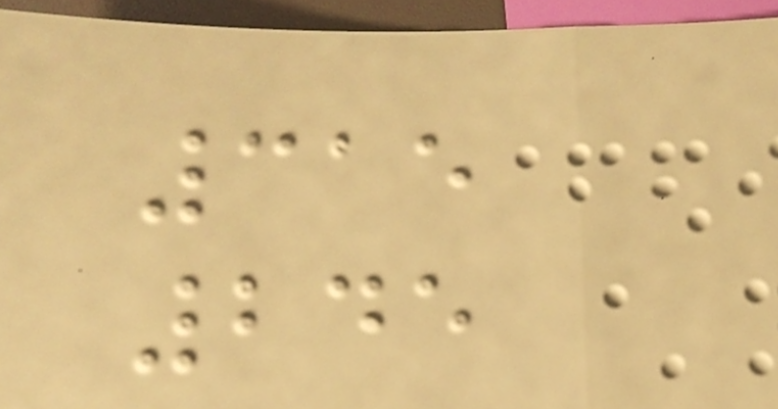315
245
